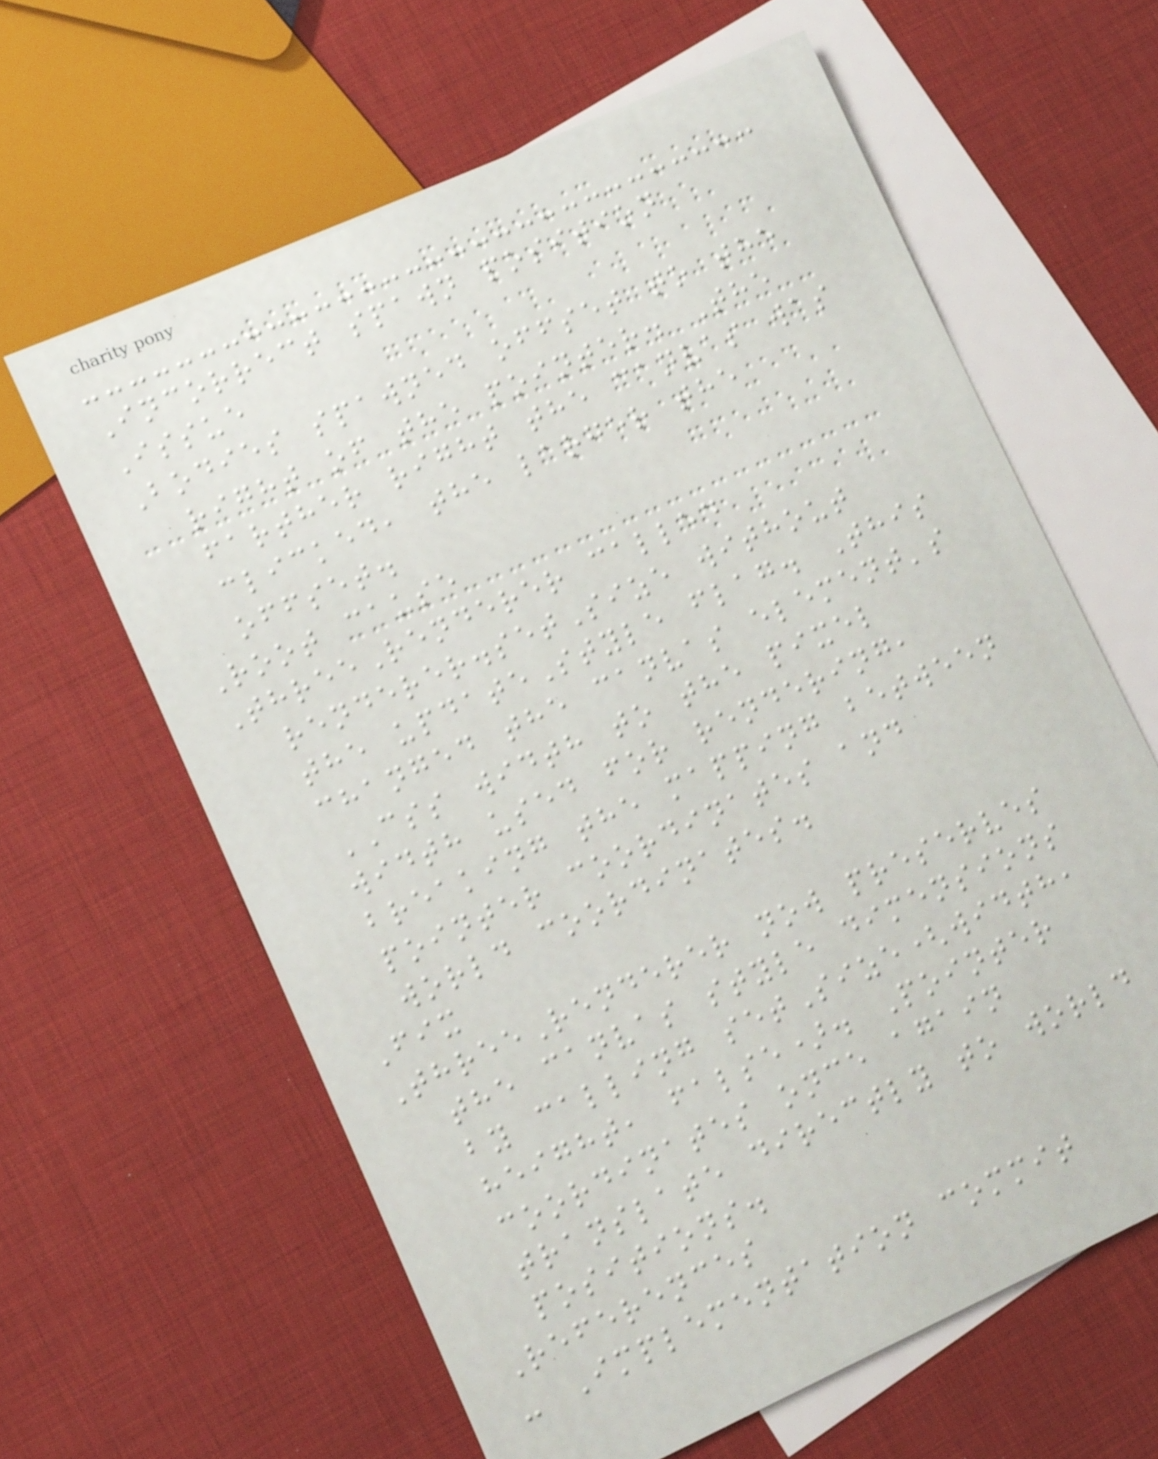Incorrect spawn position
Issue
Bodies spawned offset to the
right of the pointer. The
farther right the canvas was
clicked, the larger the
offset.
Root cause
ThreeRenderer called
renderer.setSize without
the updateStyle flag. This
changed the canvas element's
CSS width to the pixel
width used for rendering,
breaking the mapping between
pointer coordinates and
world coordinates.
Fix
ThreeRenderer now preserves
the canvas style dimensions
by calling setSize(width,
height, false). Pointer
coordinates once again
translate directly to world
positions.
References
- Implementation commit
